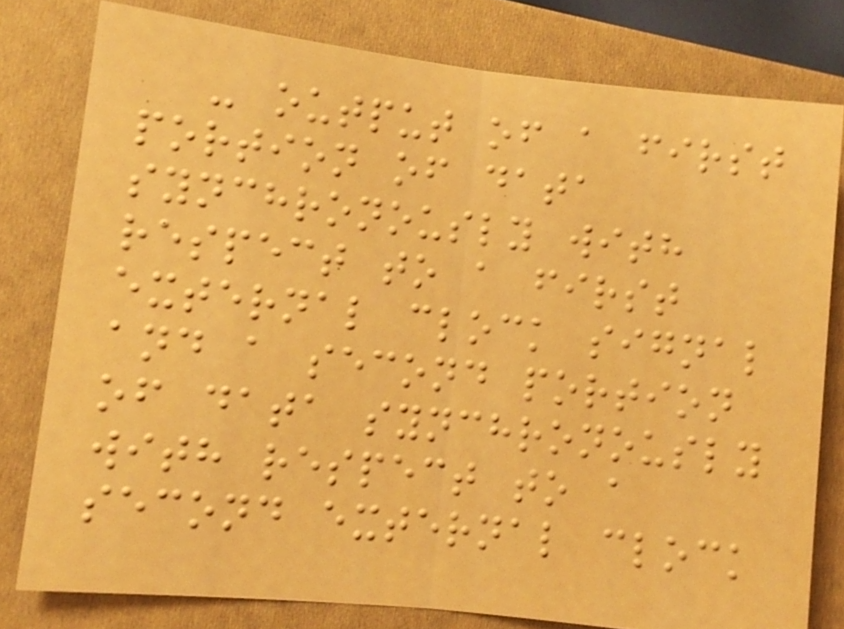- output of a first
portion of data
synchronously with
respect to a first
external clock signal
and a second portion
of data synchronously
with respect to a
second external clock
